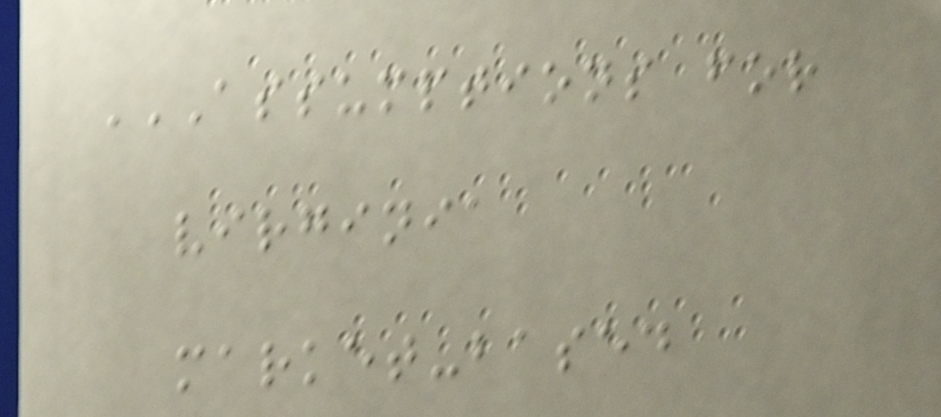ASSUMPTIONS FOR
VIRGINIA
MARKET-BASED
